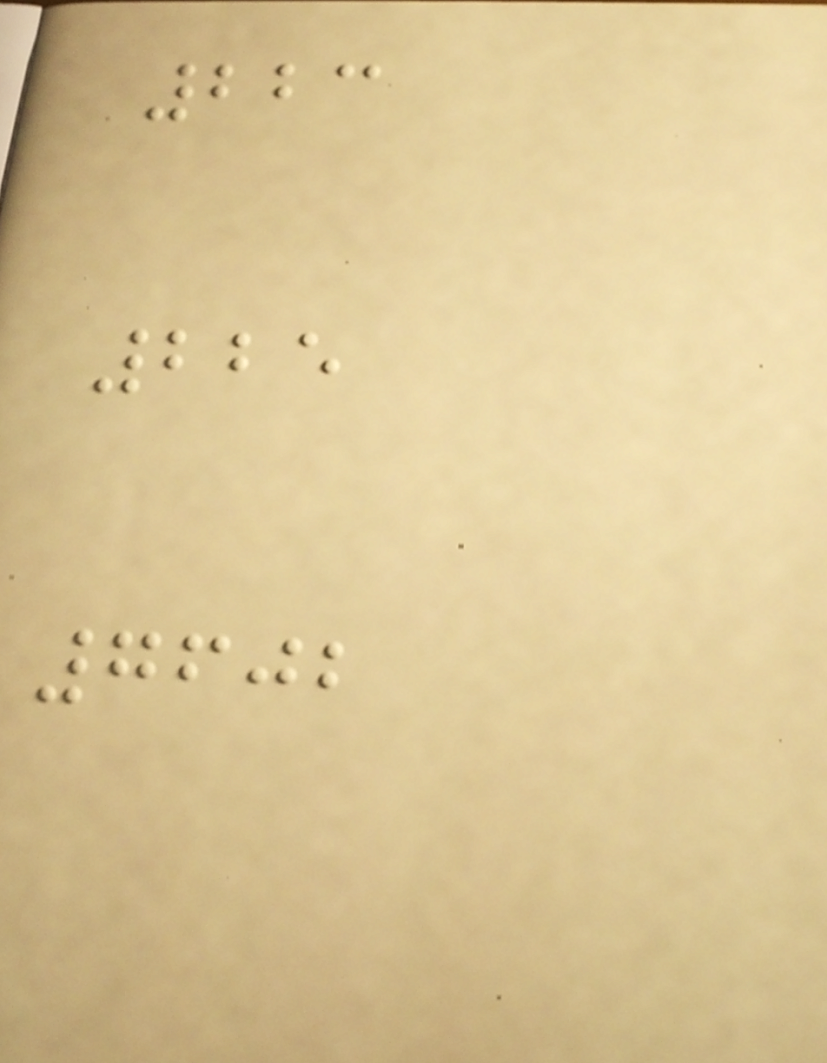223
225
7602
